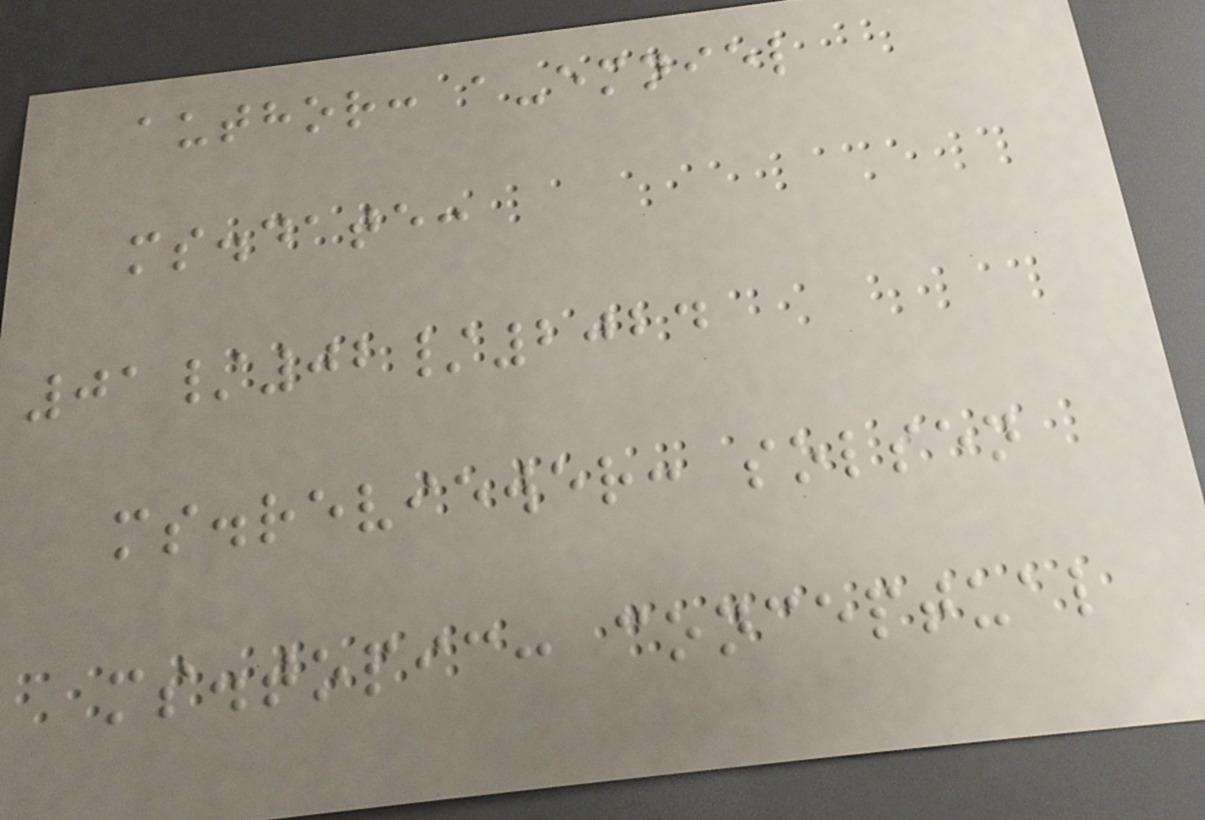author: a-emniel
ms.date:
01/02/2024
ms.reviewer: solsen
ms.topic: conceptual
